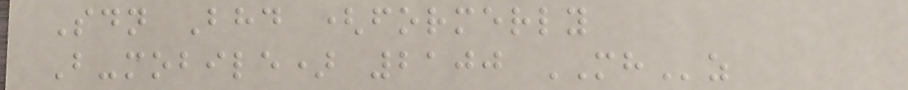Sdn Bhd (formerly
B-mobile) 2100 MHz
